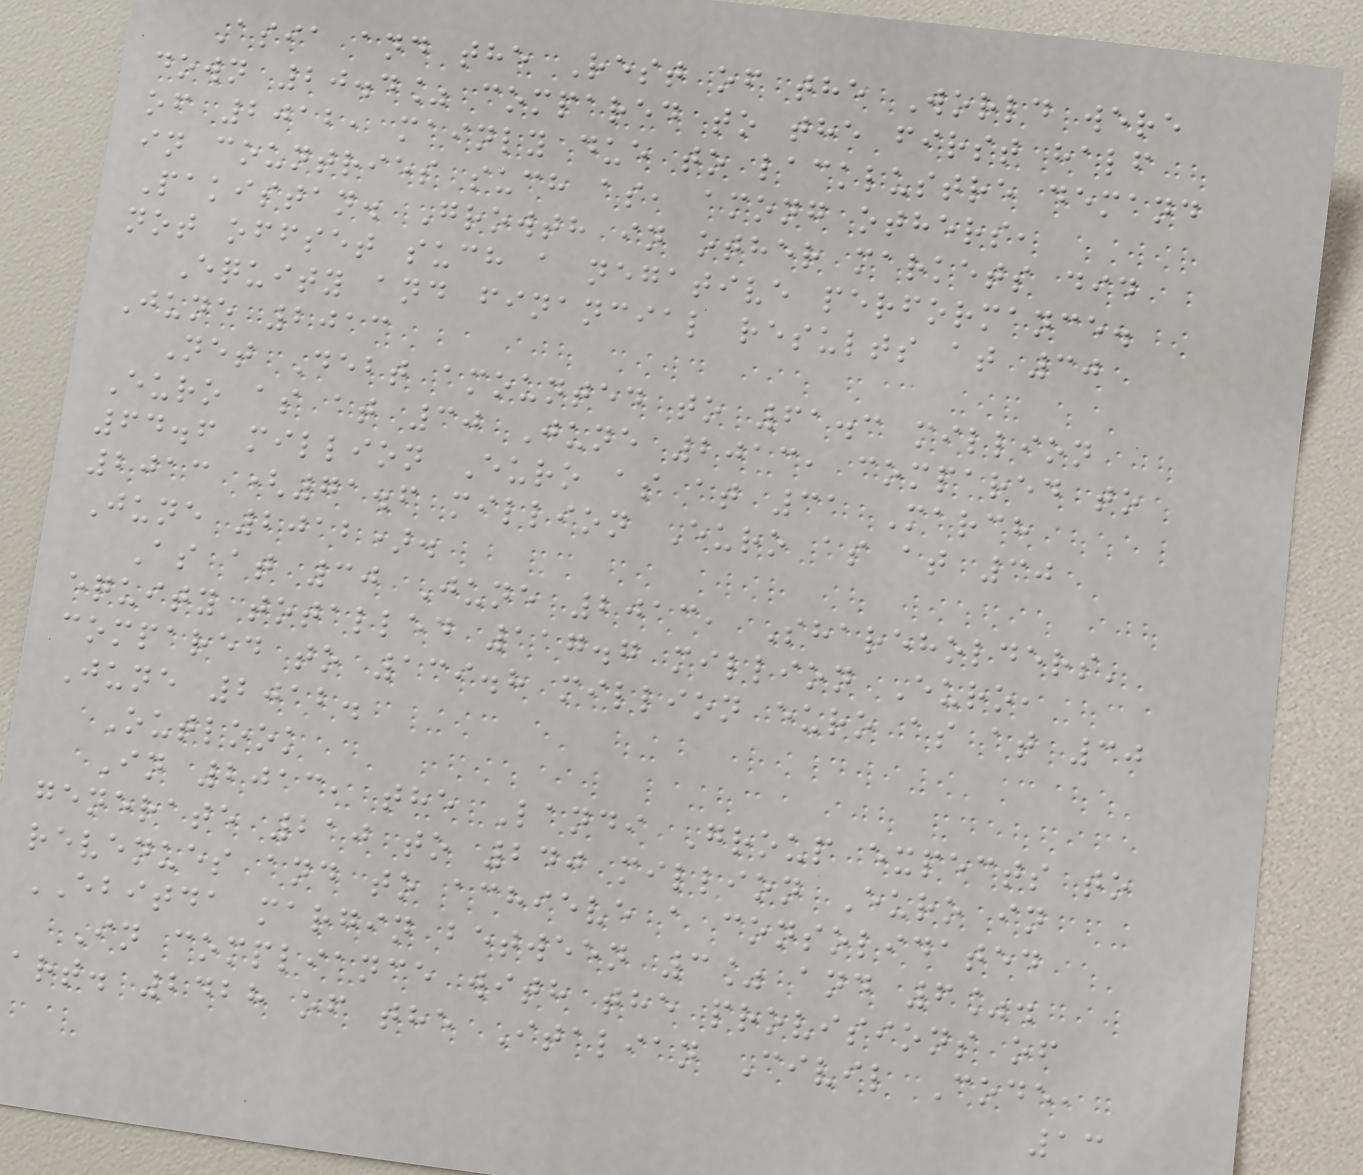Asia and the Rest of the World were
down 20.4% compared to the first half
of 2012, mainly due to lacklustre demand
in countries such as, among others,
Pakistan. Growth in other markets did
not offset such a negative performance.
Equity and financial results at 30
June 2013
Net Debt amounted to 61.3 million
Euro as at 30 June 2013, compared to
64.6 million Euro as at 31 March
2013 (71.6 million Euro as at 30
June 2012).
As at 30 June 2013, Shareholders'
equity totalled 117.7 million Euro,
compared to 139.8 million euro as at 30
June 2012.
Outlook
In 2013, the Landi Group expects to
generate 210 to 240 million Euro in
revenues and to achieve a consolidated
EBITDA margin between 3% and 6%.
In compliance with the provisions of
art. 2428 of the Italian Civil Code,
13
